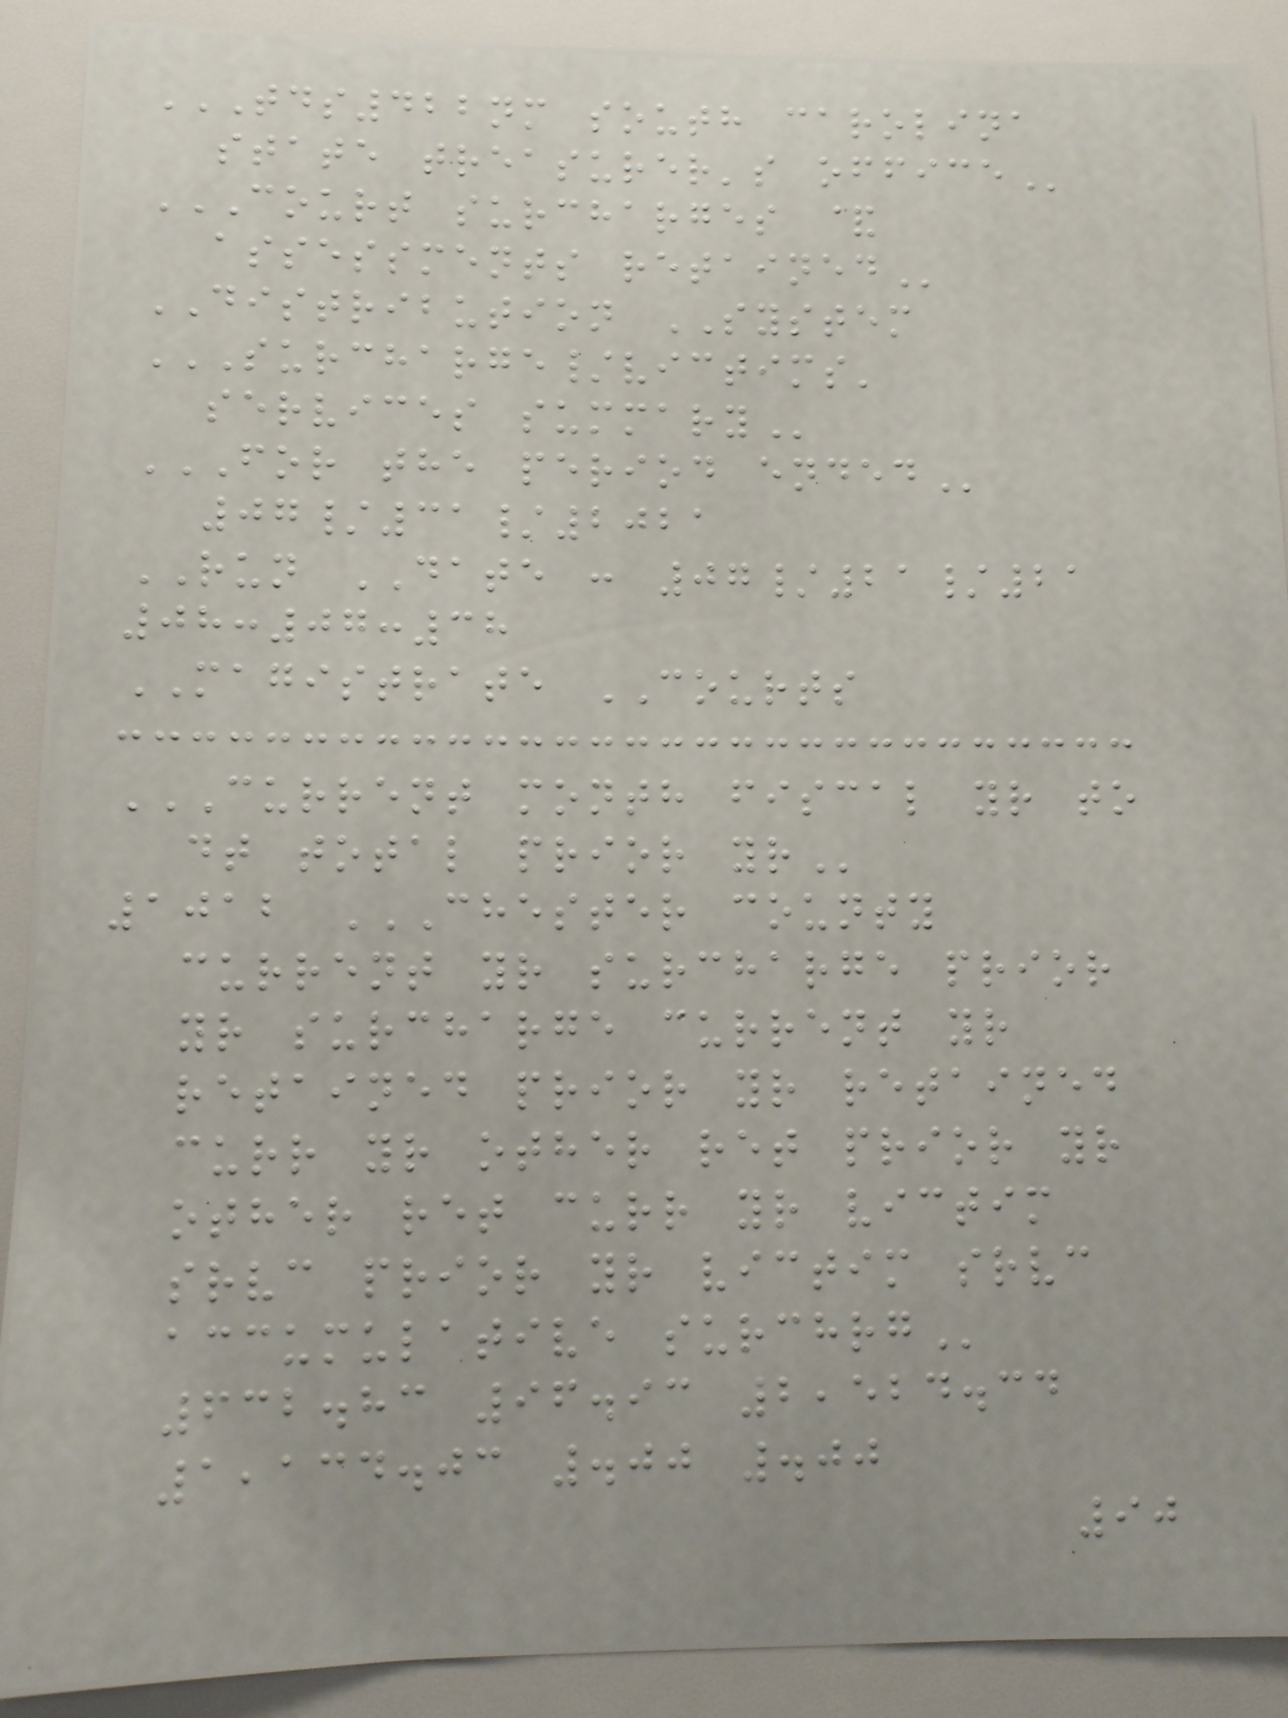TDS422NM SOUTH CAROLINA
STATE TREASURER'S OFFICE
COURT SURCHARGES &
ASSESSMENTS RETAINED
DISTRIBUTION SYSTEM
SURCHARGE/VICTIMS'
SERVICES SUMMARY
FOR THE PERIOD ENDED
07/31/2021
RUN DATE : 07/21/21
08:07:38
MAGISTRATE COURTS
CURRENT MONTH FISCAL YR TO
DT TOTAL PRIOR YR
1012 CHESTER COUNTY
CURRENT YR SURCHARGE PRIOR
YR SURCHARGE CURRENT YR
RETAINED PRIOR YR RETAINED
CURR YR OTHER RET PRIOR YR
OTHER RET CURR YR VICTIM
SRVC PRIOR YR VICTIM SRVC
ACCUMULATIVE SURCHRG
632.83 96.93 2,524.34
1,134.03 .00 .00
90
